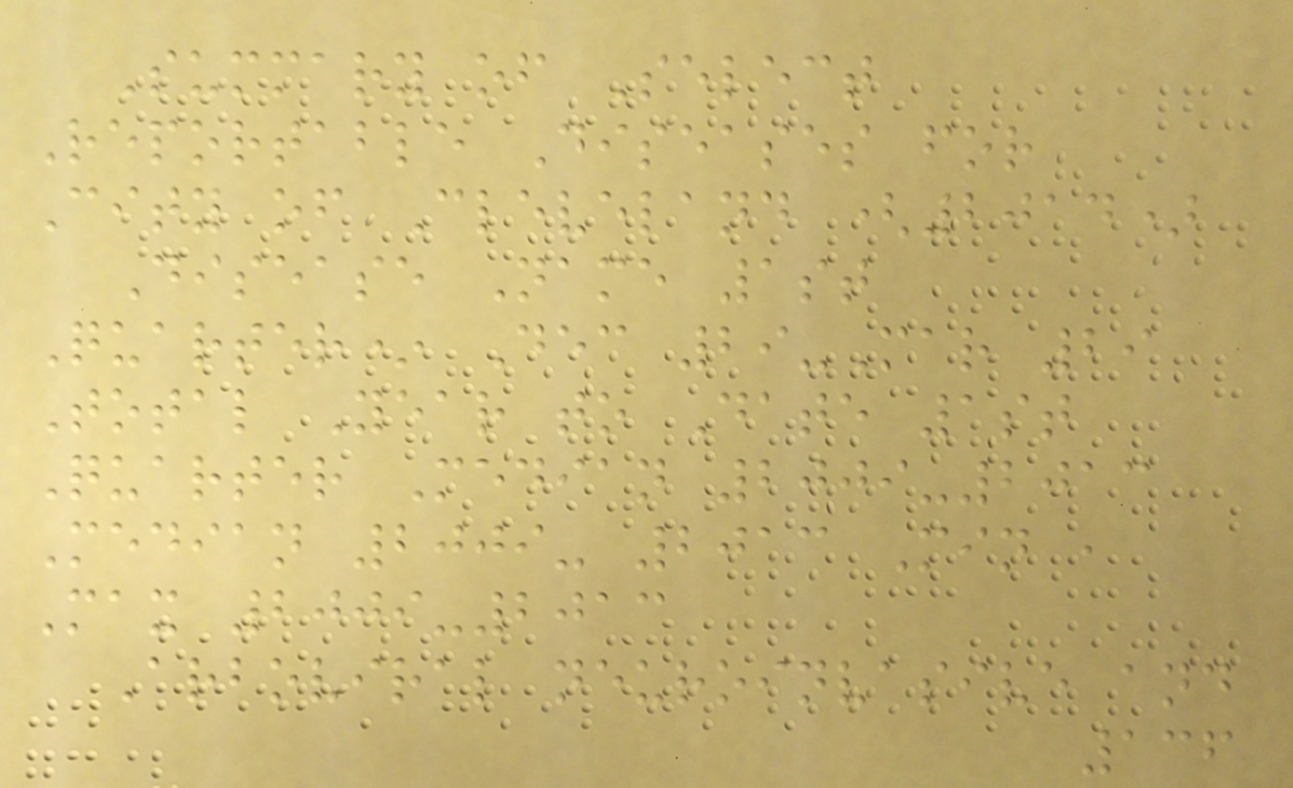Summary of Select
Reportable Diseases for
City of Cleveland (2014)
Disease Name 1st
Quarter* Dec 29-Mar 29
Total Year to Date 1st
Quarter Median 2009-2013
Median 2009- 2013 Min ,
Max 2009-2013
Arboviral neuroinvasive and
136
